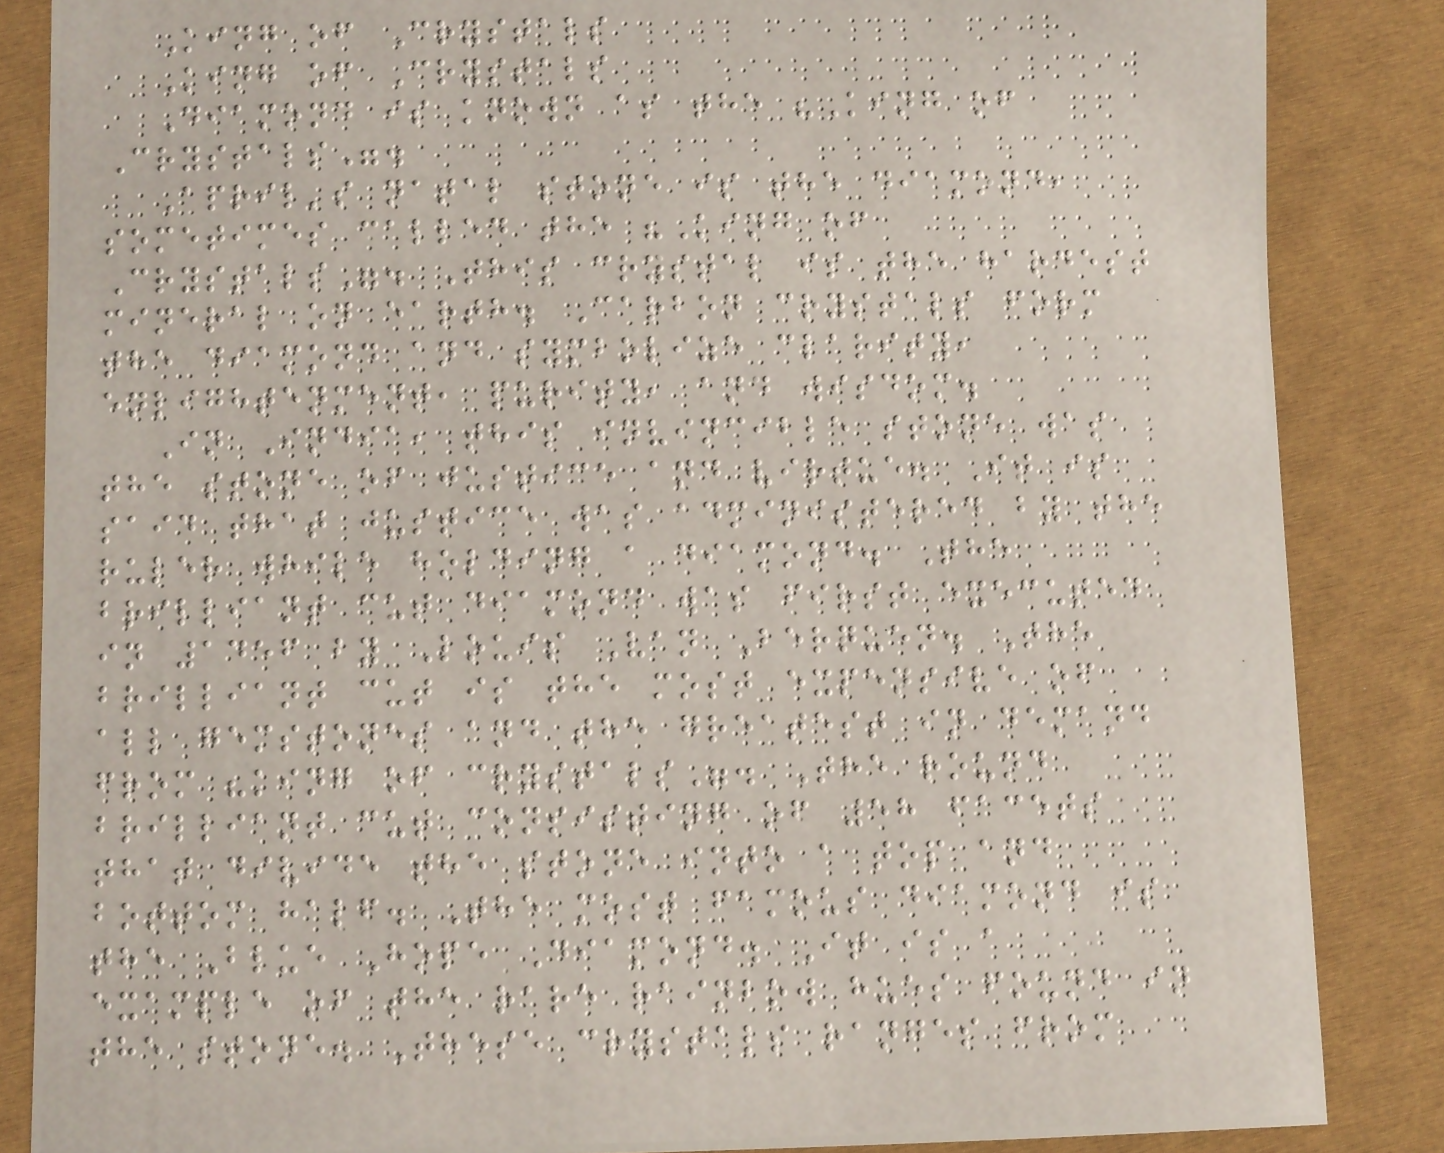King of Crystals
King of Crystals
Diamond is known as the "King of
Crystals".
April's natal stone is the diamond,
sometimes called the "King of
Crystals". This crystal is the hardest
mineral on earth. Carbon crystals form
the diamond and symbolize clarity,
enlightenment, purity, and wisdom.
In India, this invincible stone was
the stone of justice and virtue. It is
said that justice was administered by the
ruler while holding a diamond. The
brilliant cut diamond was first executed
in 1456 by Louis Van Berquen. The
brilliant cut is the most expensive of
all gemstones and the greatest in demand
from "king of crystals". The round
brilliant cut consisting of 58 facets
that divide the stone into a top and
bottom half. The most famous diamond is
the Blue Hope Diamond. It is a
example of the rare rainbow hues found in
the stone. These crystals ranges from
